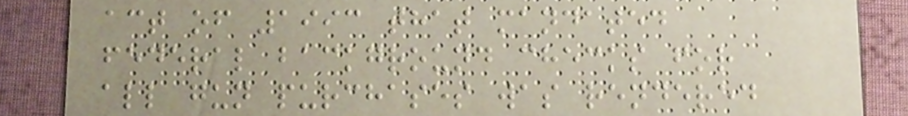act of 1993 that mandated
federal background checks for
all gun purchases was rendered
